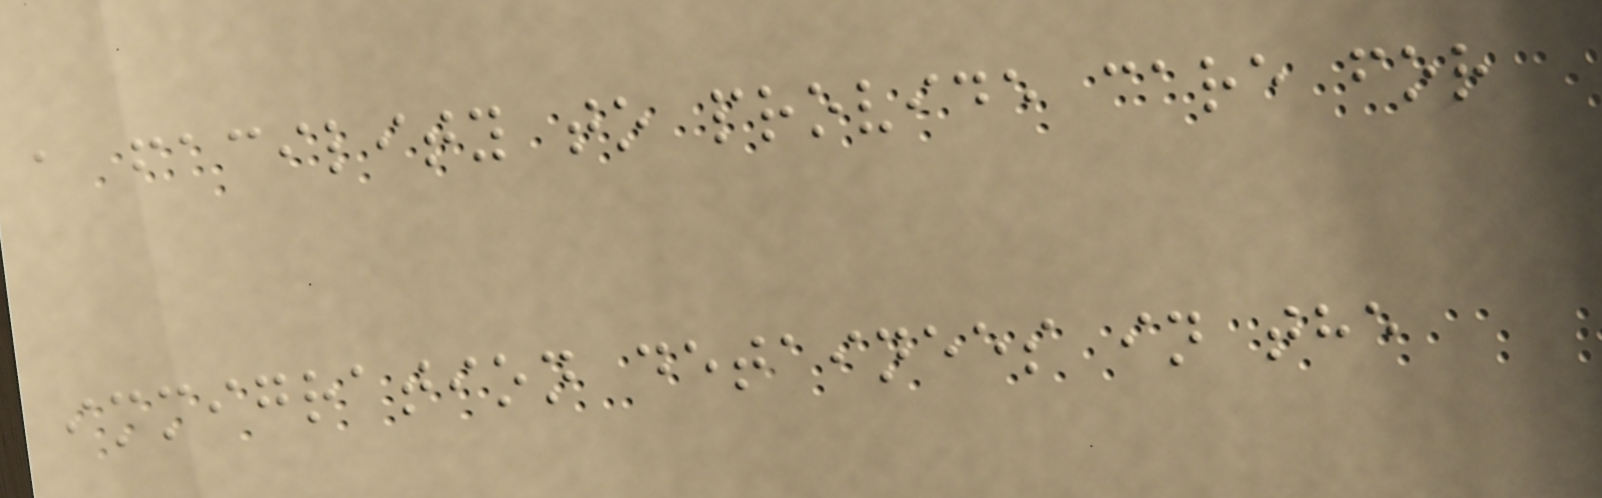a facility to provide care for
immigration detainees in the
